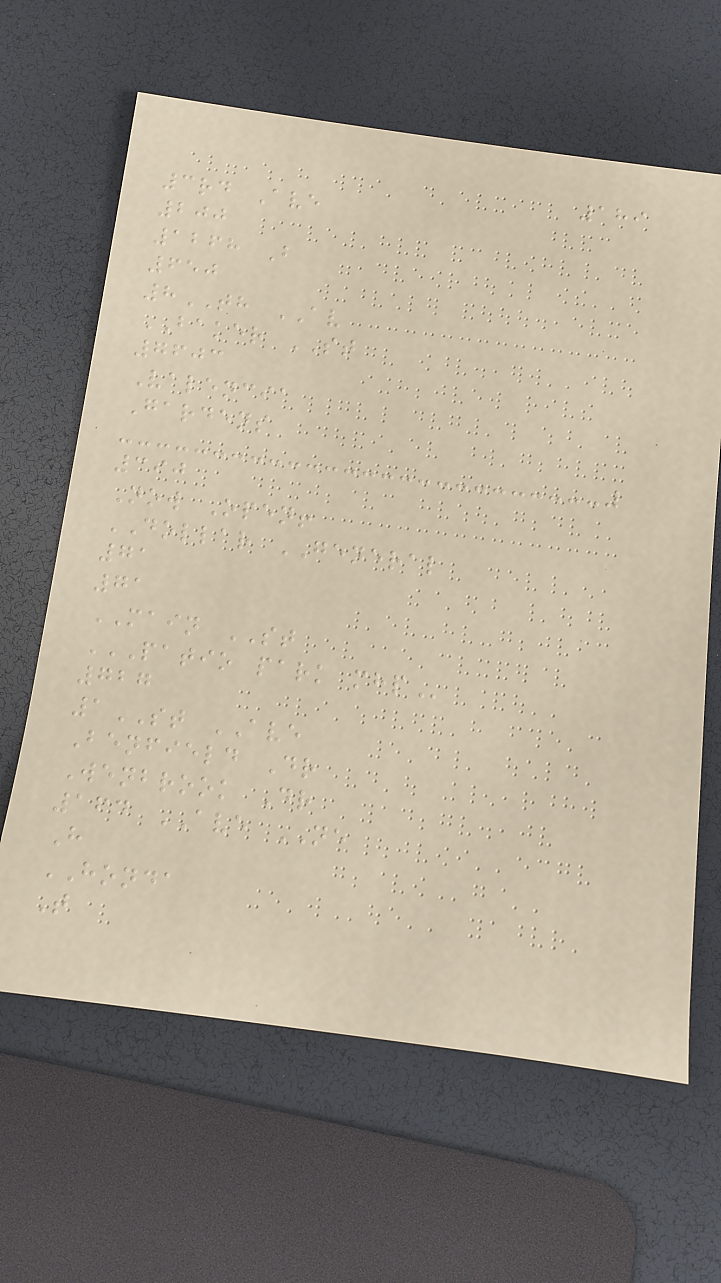189
3rd Ave
200
1268 B
650
8TH AV
BAKER ST
7603
Valencia
Gardens
390
Now Open!
DOLLAR GENERAL
71
71
MAIN ST
PATIO PARK MHP
727
1ST AVE
Benfield Dr
Wenbrook Dr
164 AVE NE
H
HONDA
T
